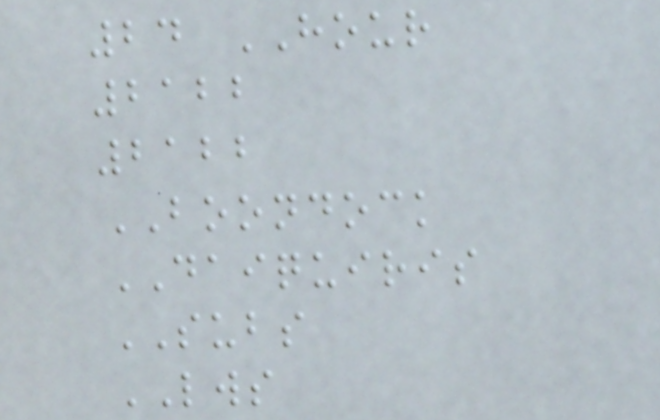24 HOUR
2122
2122
BOONDOCK
DAIQUIRIS
SUBS
LWS
